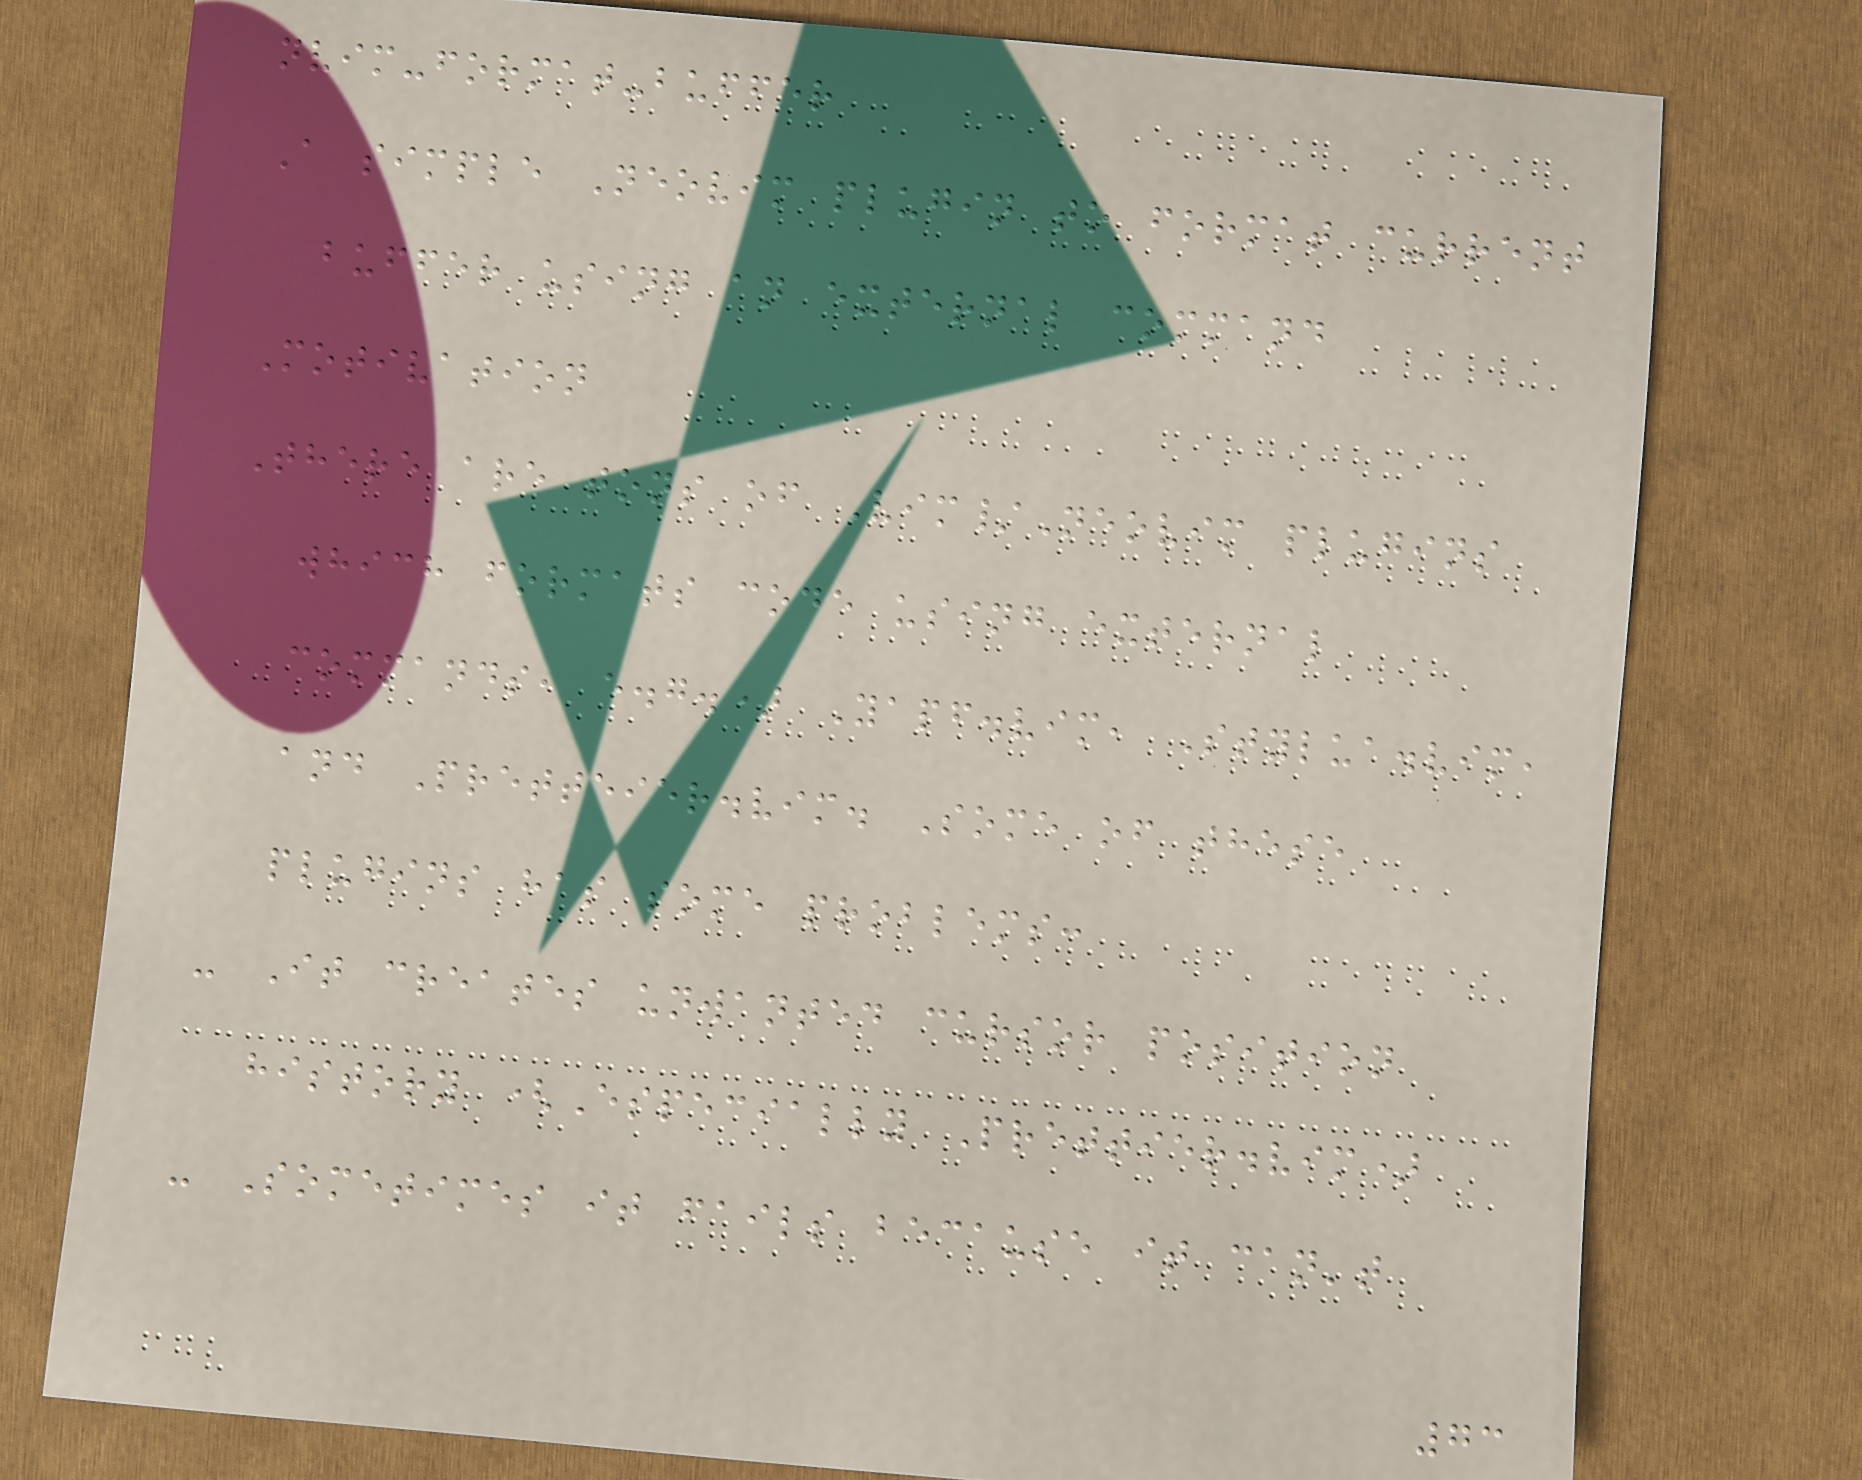nvim-format-buffer
A simple Neovim plugin to format current
buffer using an external command
Motivation
There are tons of Vim/Neovim plugins
which formats code using external
commands, e.g.) Yapf.vim, Stylua.vim,
and Pretteier.vim. Some of these
plugins has some problems:
- It creates unwanted cursor position
history (Especially Prettier.vim)
- Sometimes it fails because it can't
73
